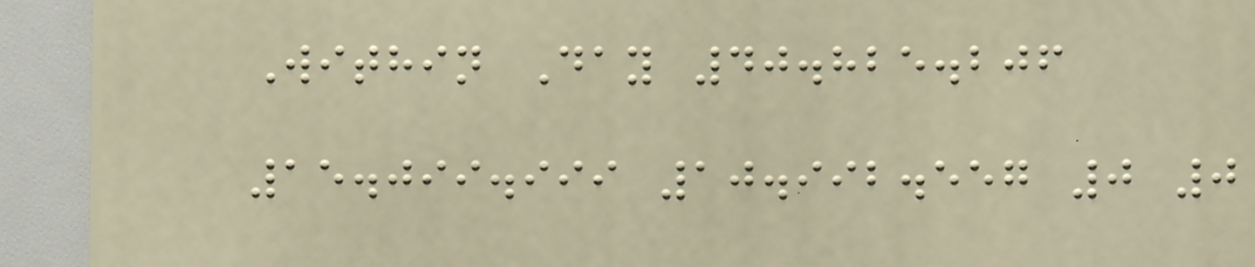Within Day 40.825.206
15.099.999 10.992.557 0 0
